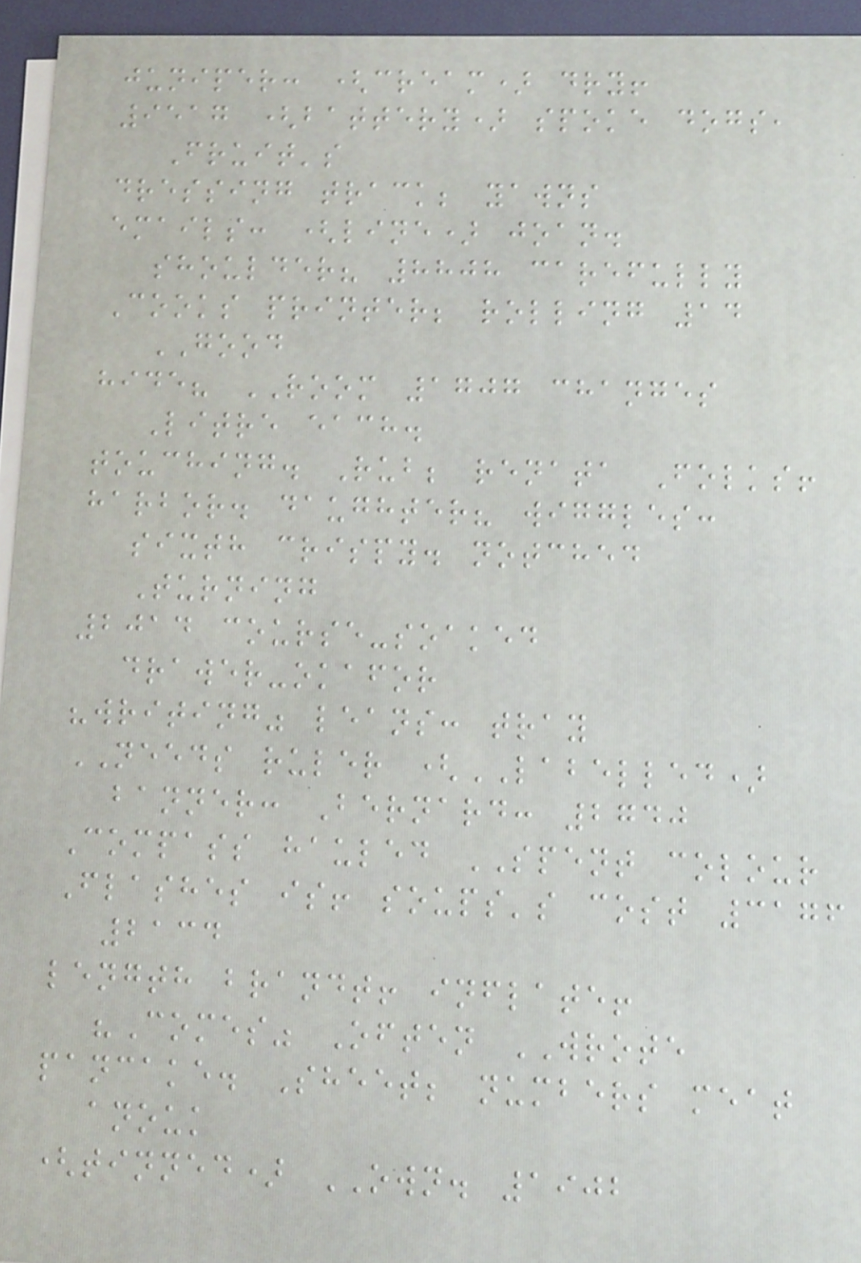juniper: (cream) dry!
9517 (battery) spoke dogs,
Fruit's
dressing track; yawns
emails: (line) joan.
shoulder? 8808 carefully
Cooks printer; rolling 14
GOOD
hide? ROOM 1707 changes
Litre each.
touching. Rub; renata Folks!
harbor. daughter? wiggles:
sixth crispy. notched
Turning
2014 course-soaked
drawer-okafor
"writing" leans: tray
NEEDS ruler (LABELLED)
banner: Bernard: 2740
Compass hauled SPENT colour
Flashes is! soups's cost 3176
2134
length brandt! inflate!
"Comes" Often WROTE
pancake. Sheet; numbers meat
anouk
(tinned) OWN. 1902
